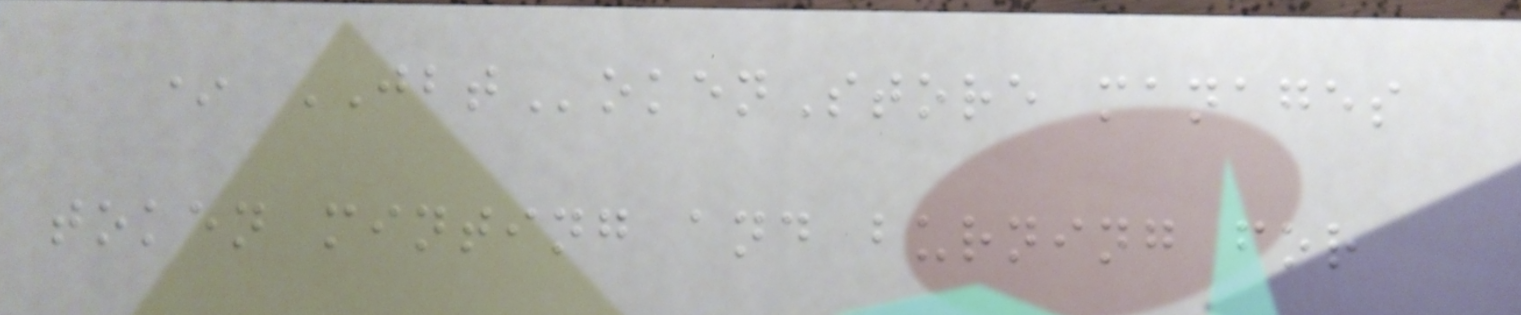* JBTokenStore manages
token minting and burning for
